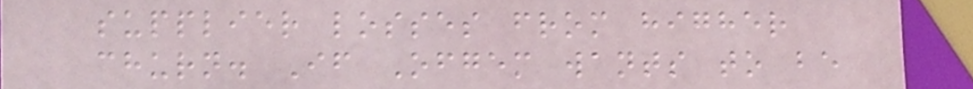supplier losses from higher
churn. If Ofgem wants to be
